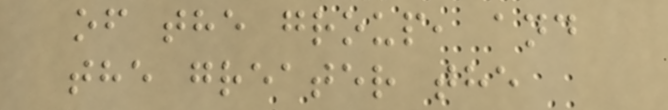of the group, and
the greater the
